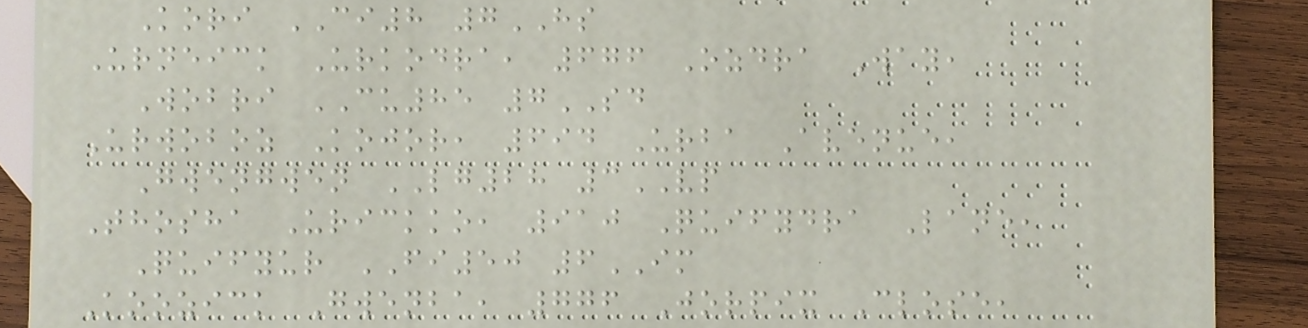Kori CI8 7HS
Urneick Urkodra, 676 Ozdra Way,
Wobri CU85 7SD
Urwoboz Kojor, 694 Urba Avenue,
Gwengwen LG28 3VP
Thosha Urickko, 910 Quifydra Lane,
Quifyur FI50 6IM
Koozick Gwenba, 776 Jorpix Close,
